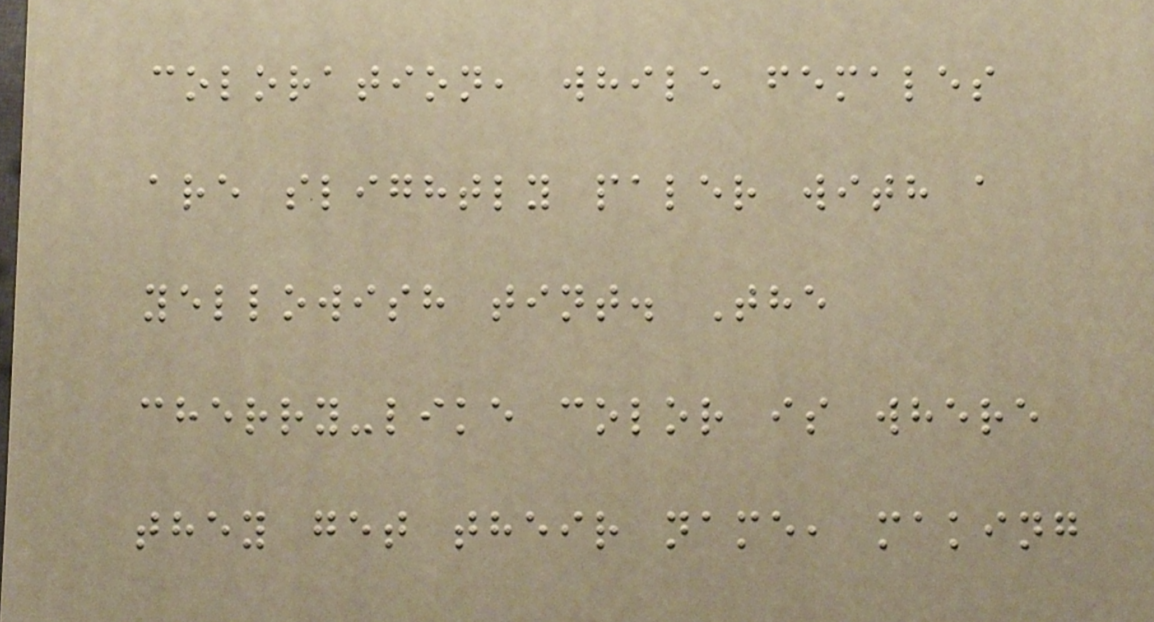coloration, while females
are slightly paler with a
yellowish tint. The
cherry-like color is where
they get their name, making
